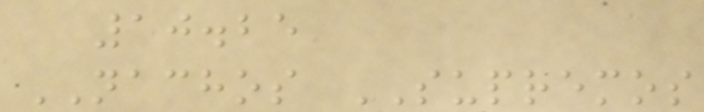10.25
NACHOS SUPREMOS
